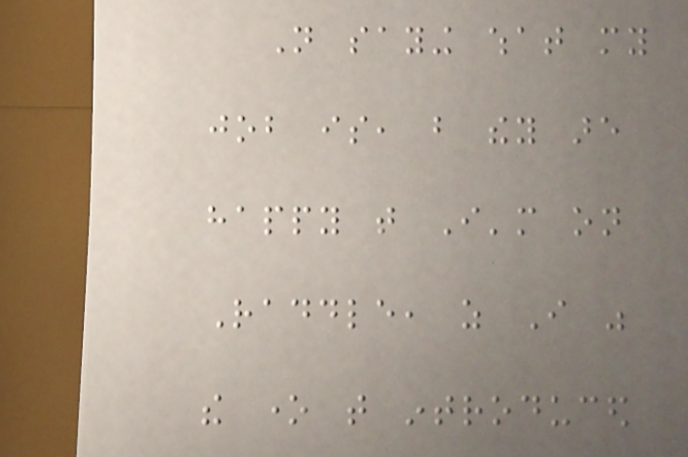Not saying what my
job is, but they are
happy that I'm on
Raddle, as I was
the one that introduced
